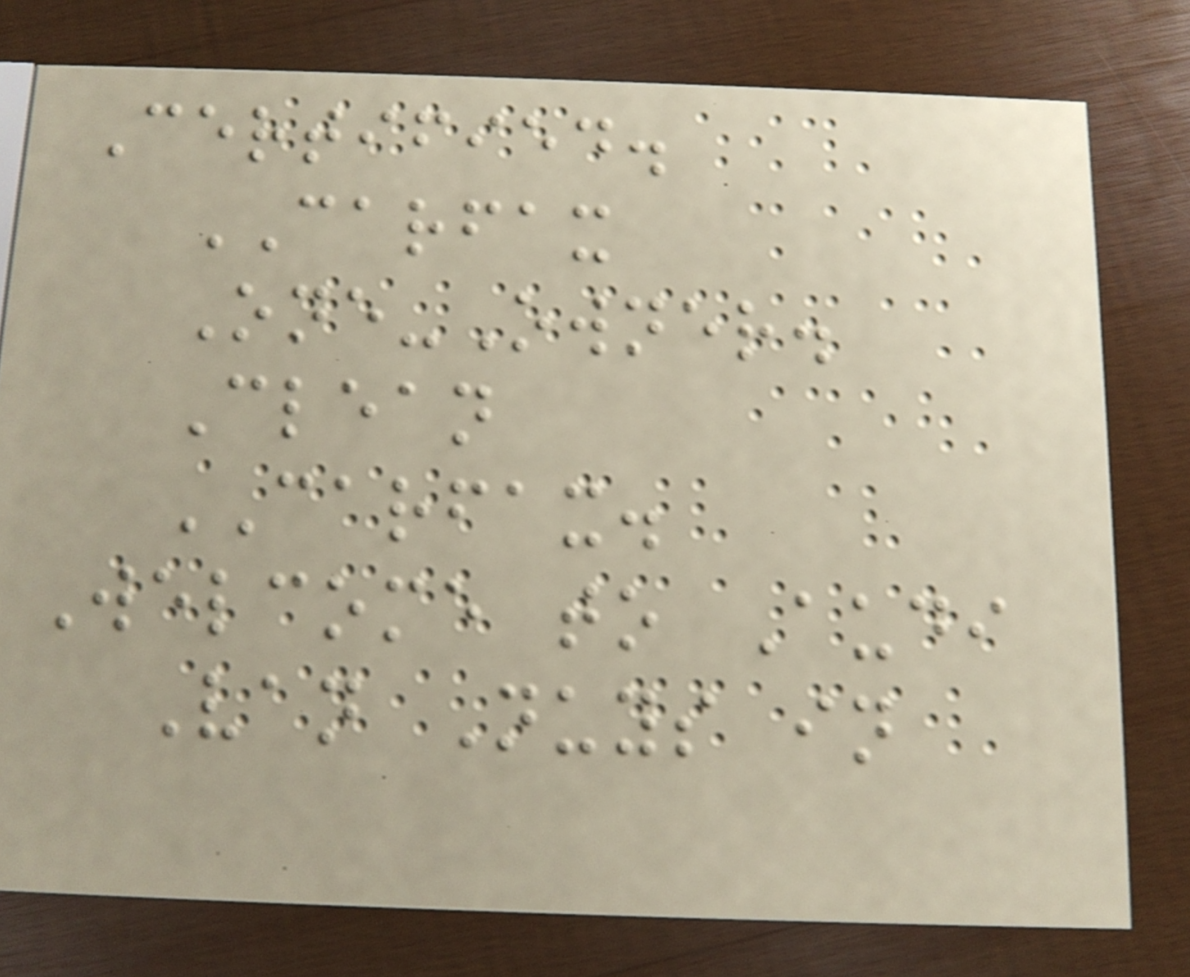Certified.
CARFAX
One-Owner.
Clean
CARFAX.
Welcome to Audi
Van Nuys in
